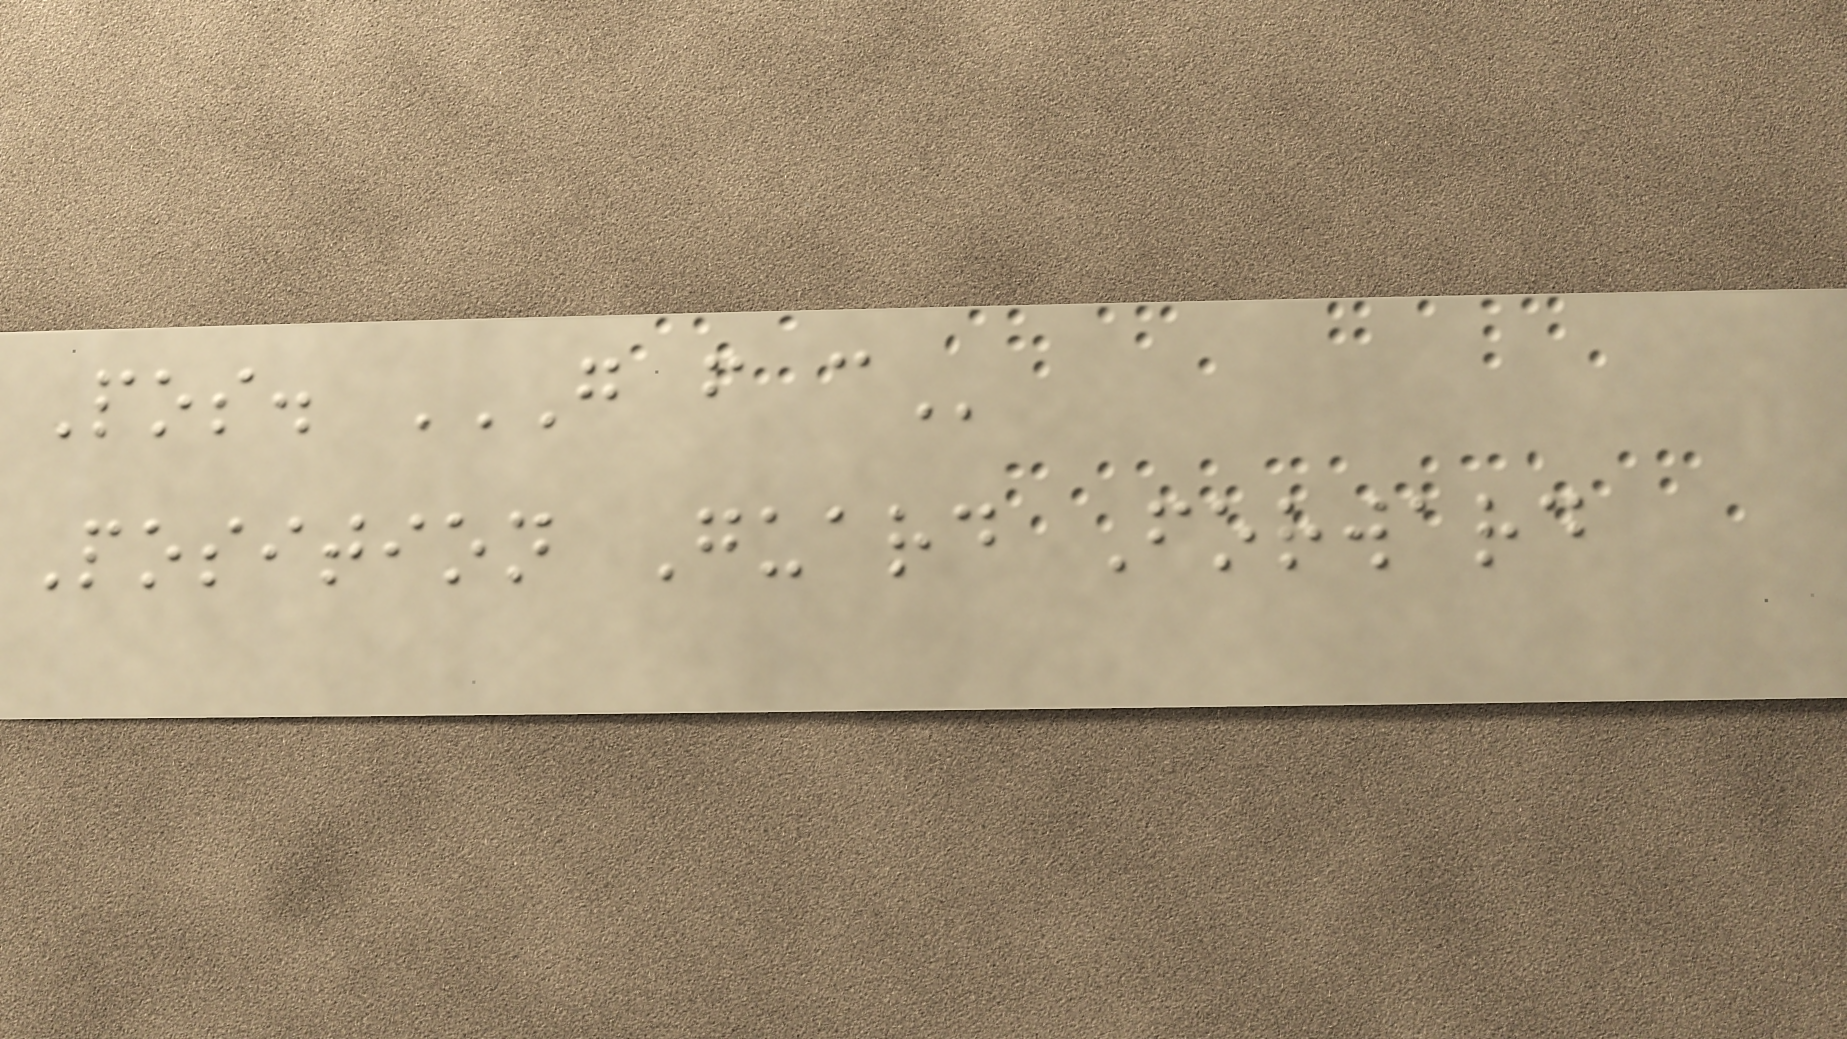Pos. G F C
Position Guard Forward
